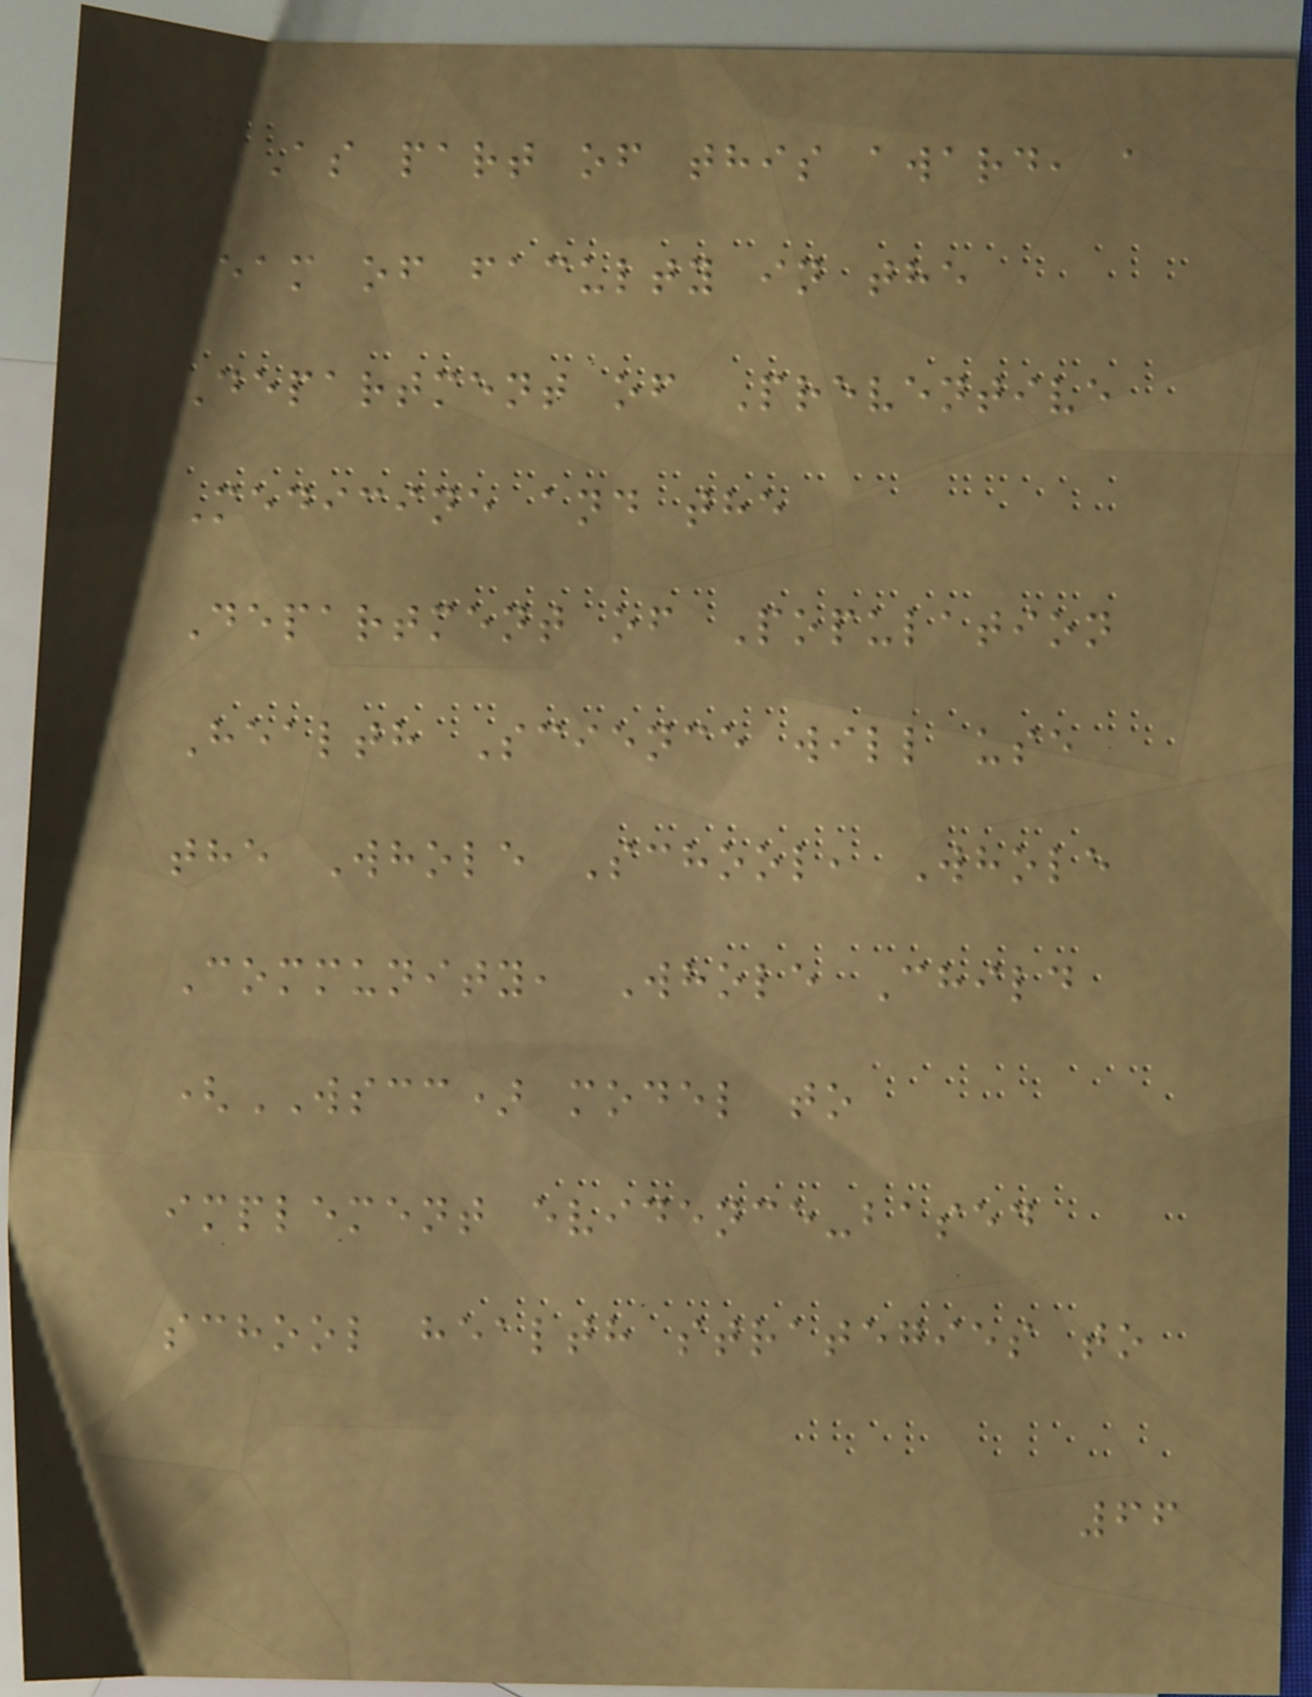As part of this award, a
team of faculty in the
Department of Preventive
Medicine and the
Department of Population
Health Science will use
the Whole School, Whole
Community, Whole Child
(WSCC) model to
implement evidence-based
school health strategies to
66
